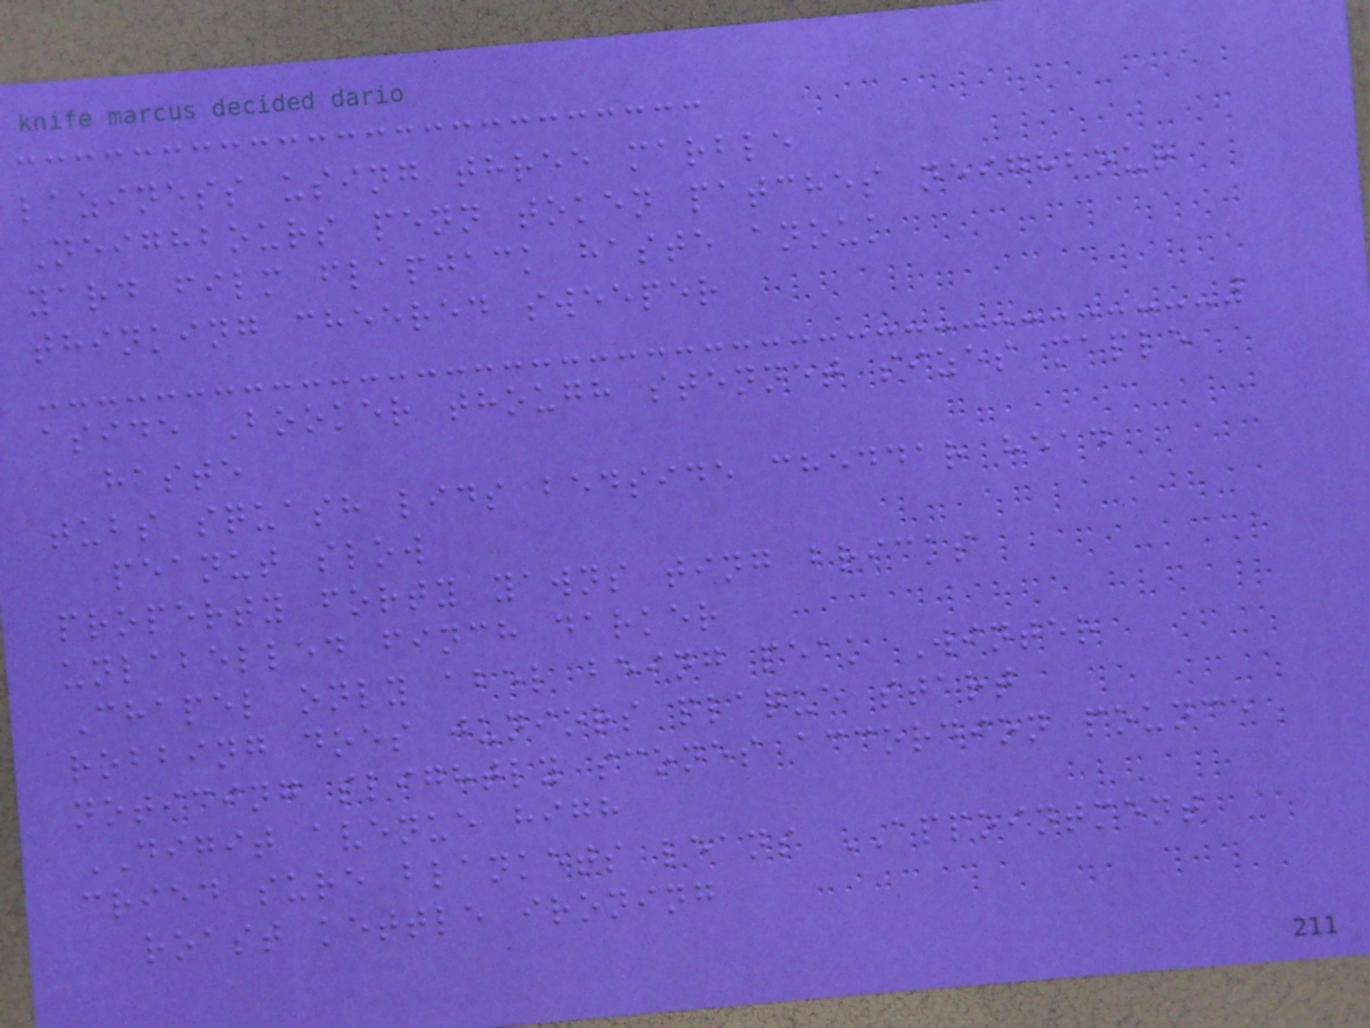laziness using three marble
Neighbours penn token patches neighbour
yard film flapjack haste anouk
thinking cheered sweeper
aside Booker though stennet sizes maple
haste
tubs squash lids bedside cheddar head
peanut slow
property forty yawns ting bricks
unlabelled finch darker
Chapel only abel being peak Winter
robbing does juniors plaque start
noticing slightly scones accordion pounce
DIGIT avenue high
cried sure blankets leans APPOINTMENT
roast kettle ironing
